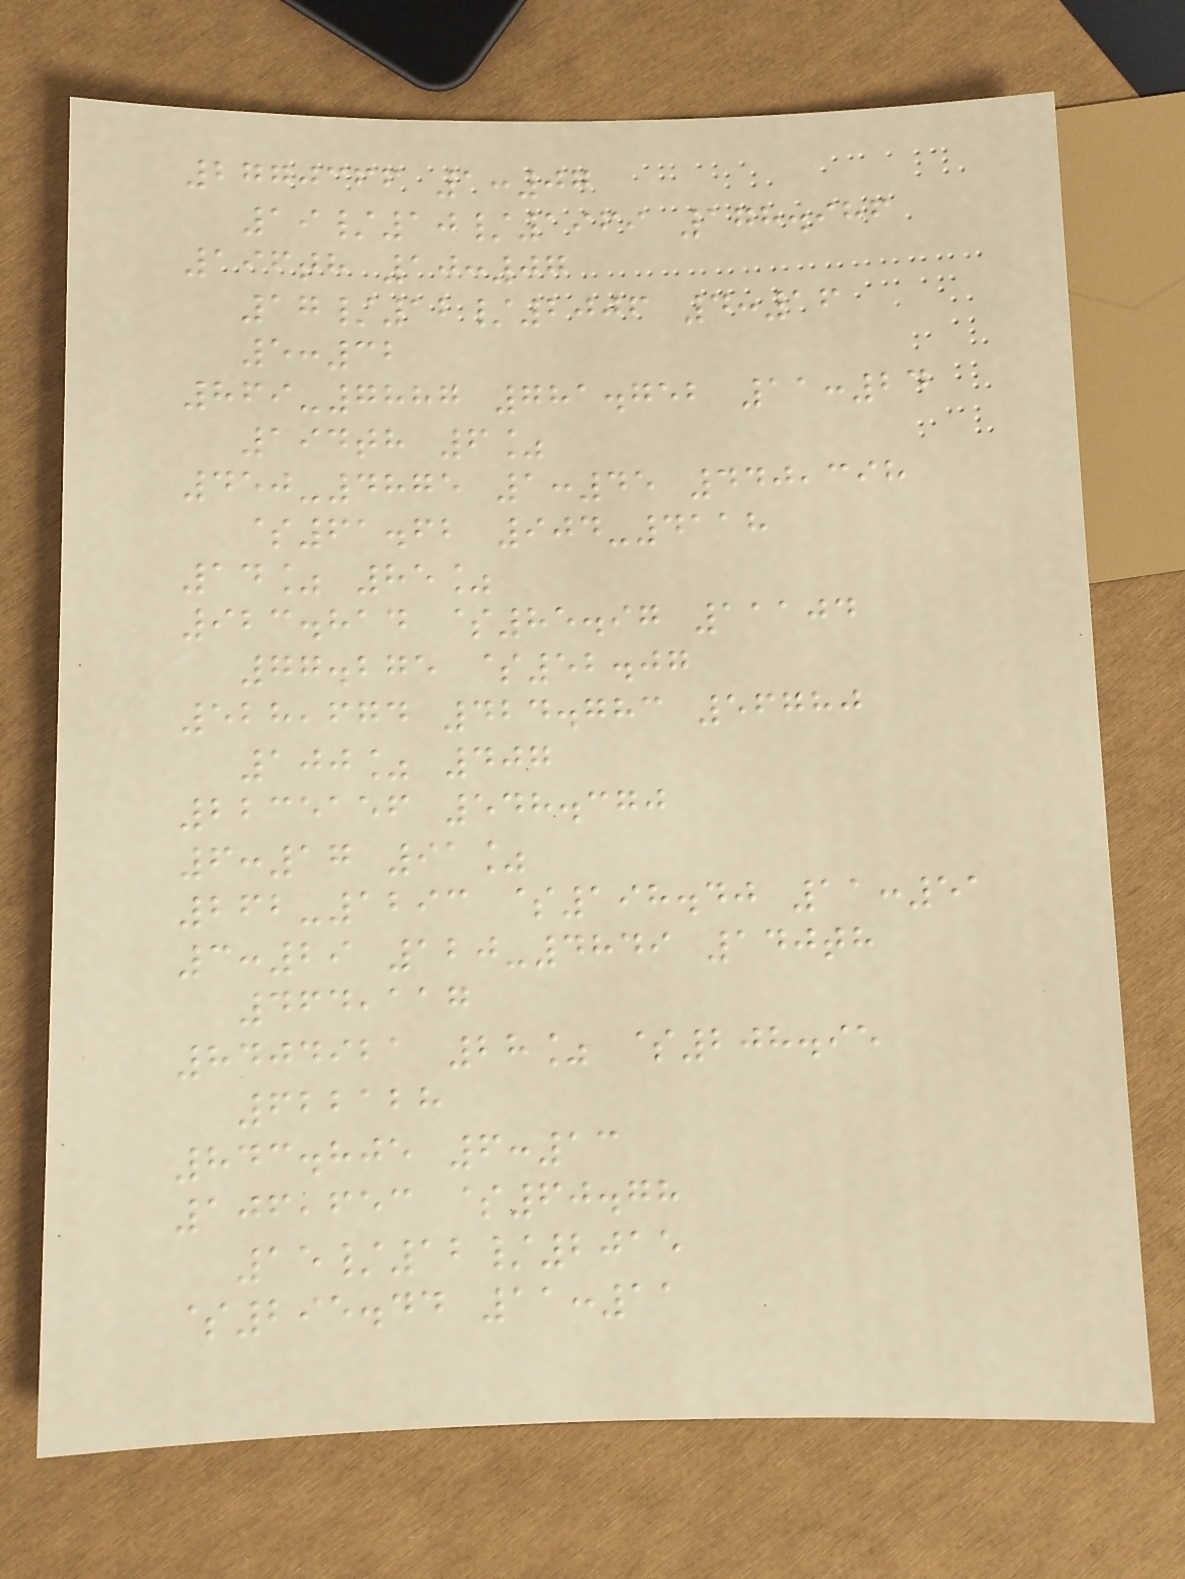2770366 1:07
19/10/1969 178.986
196th 10:07
17/12/2006 4:16
5:32
869-7887 781.752 11:24
194th 6%
450-4875 1:45 440,398
$61.62 904-4118
14% 85%
923.814 $85.97 11104
77.275 $52.07
528,674 424.783 56780
100% 407
2235156 548.370
6:17 91%
262-1293 $198.40 11:51
3:29 120-4849 140th
464,117
8404921 28% $208.95
622128
843.805 6:13
106,653 $60.78
15/12/2015
$295.44 11:11
